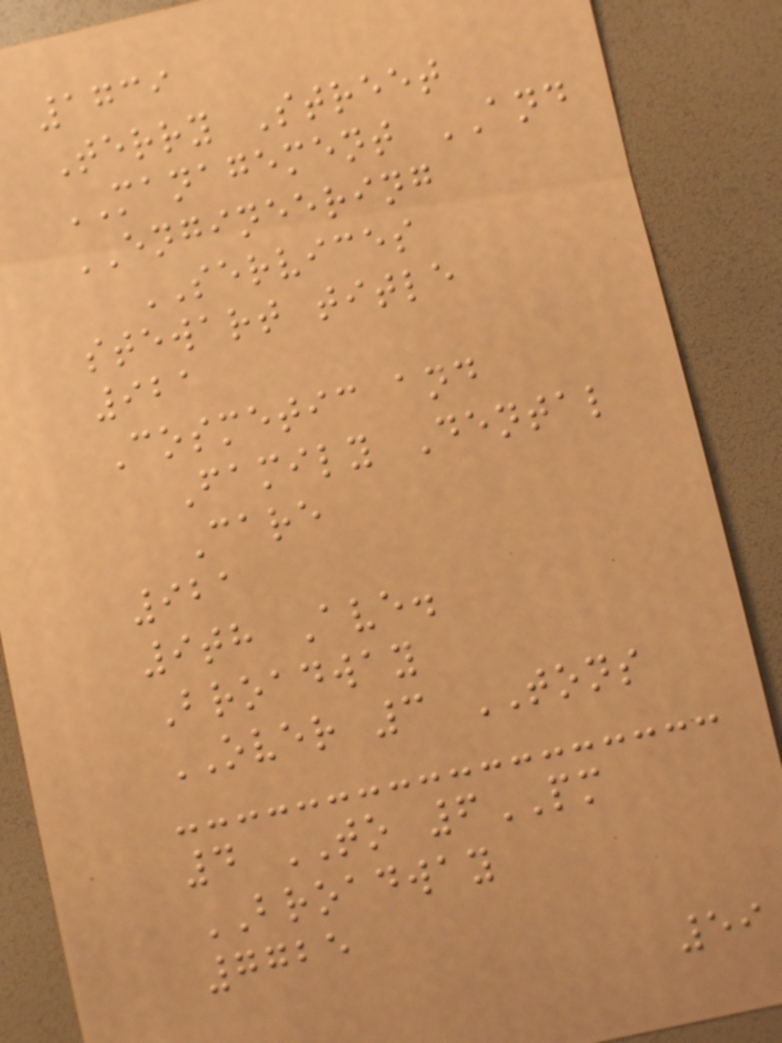1739
Terry Street
MANAGEMENT AND
ENGINEERING
SERVICES
stewart title
921
Cosmetic and
Family Dental
Care
921
9th Ave.
Broadway
OVER 3 TONS
4 TO 6PM
BROADWAY
7725
59
